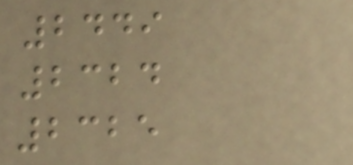2449
2324
2325
